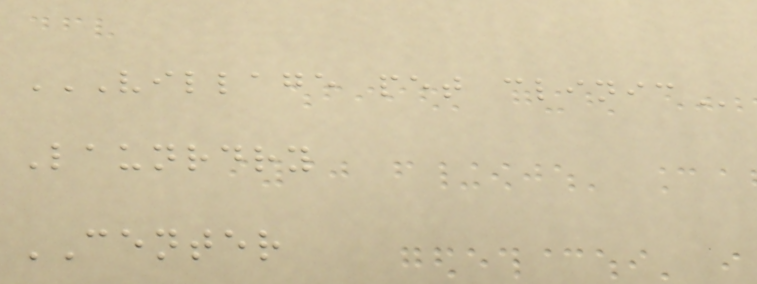VILLAGE PET CLINIC
Launrdry
CENTER
